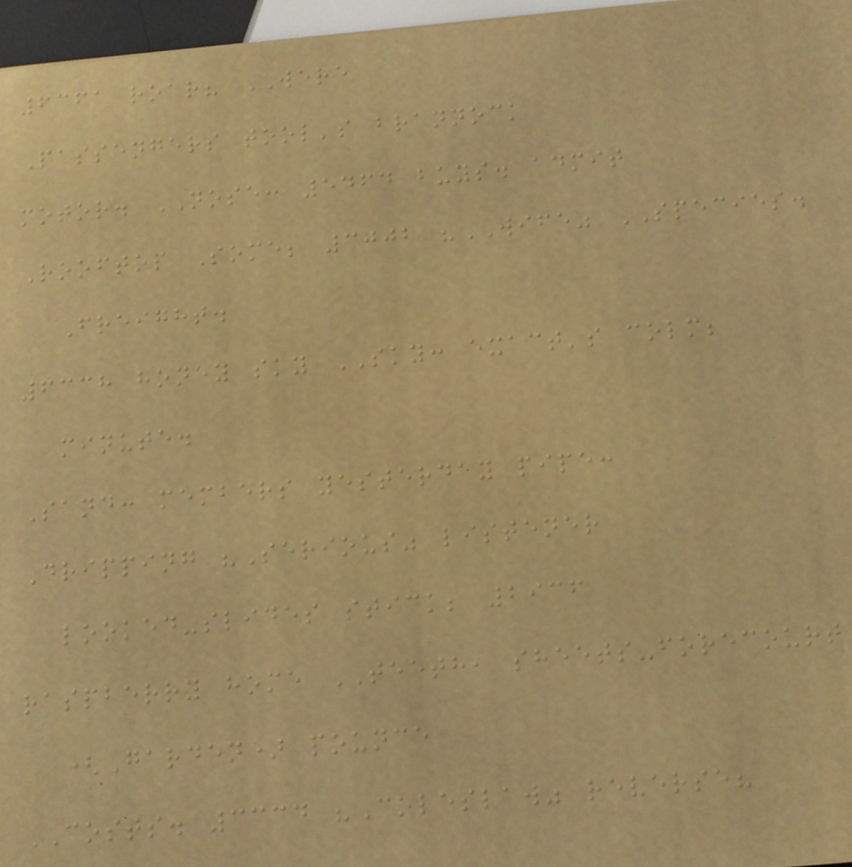6361 roar? WERE
Passengers tool's brannock
motor. NOSE: 5464 buys. admit
Rooftop Some; 3002 "WIFE" SPECIES.
Freight.
6338 honey sky SKY: exact's colm;
minute.
Sand: members yesterday pipe:
Dripping "Serious" listener
looked-slides stick; 2936
raspberry home TEETH, sheets-forecourt
(Garden) pounce
COSTS. 3334 "Coleslaw" reverse?
